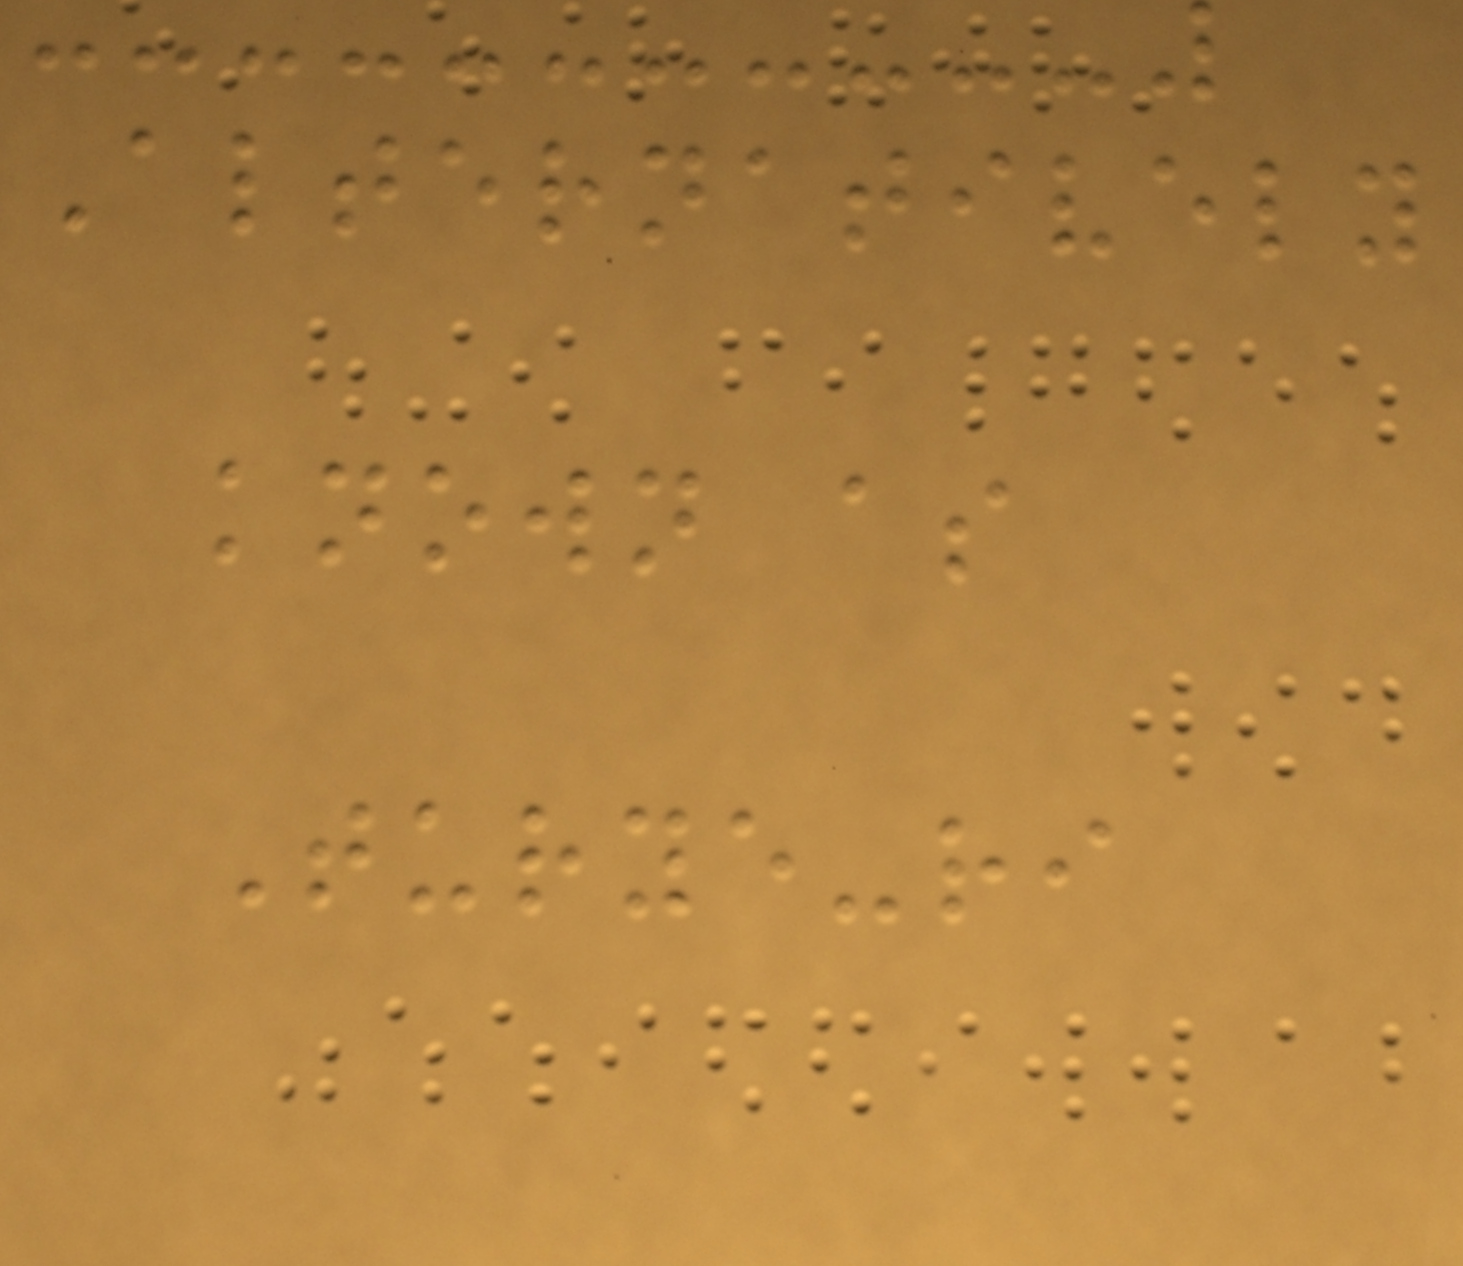Alternatively
known as
Turye-ri
